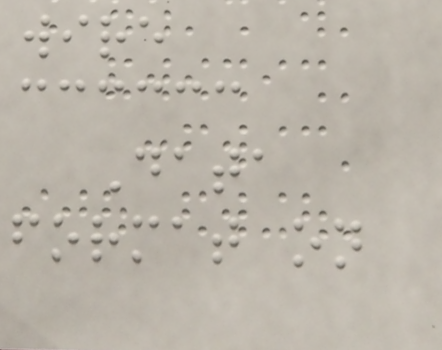wire
Data
format on
